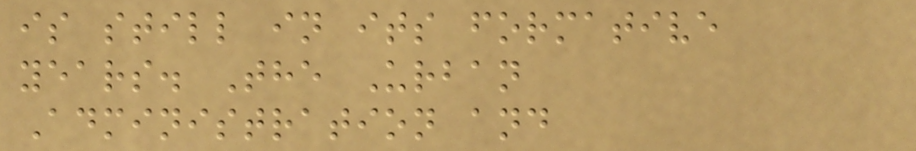is still in its formative
years. The Urban
Administration and
